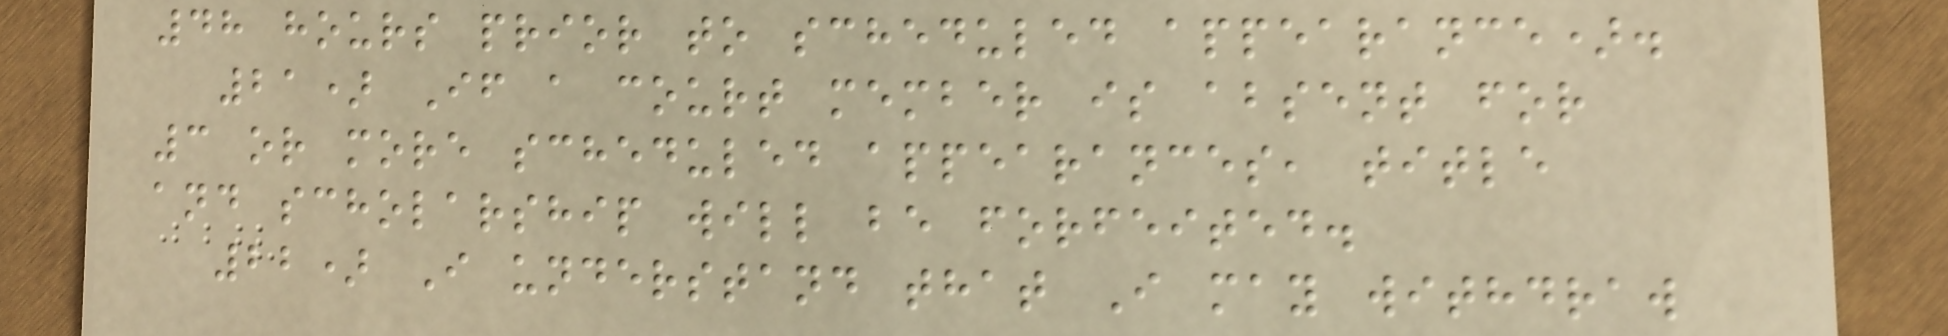48 hours prior to scheduled appearance).
21) If a court member is absent for
3 or more scheduled appearances, title
and scholarship will be forfeited.
22) I understand that I may withdraw
